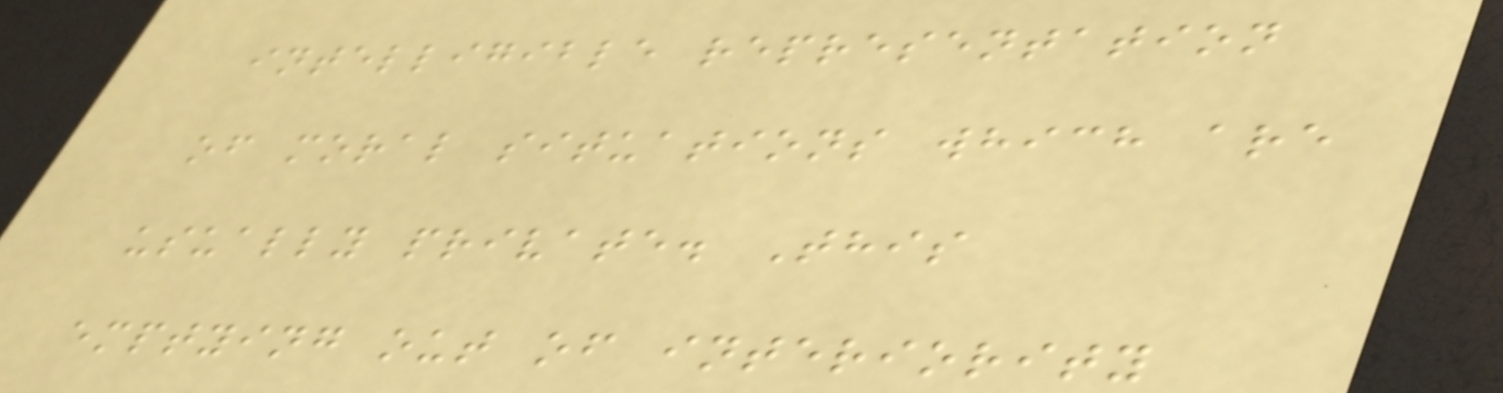intelligible representation
of moral situations which are
usually private. This
emptying out of interiority
